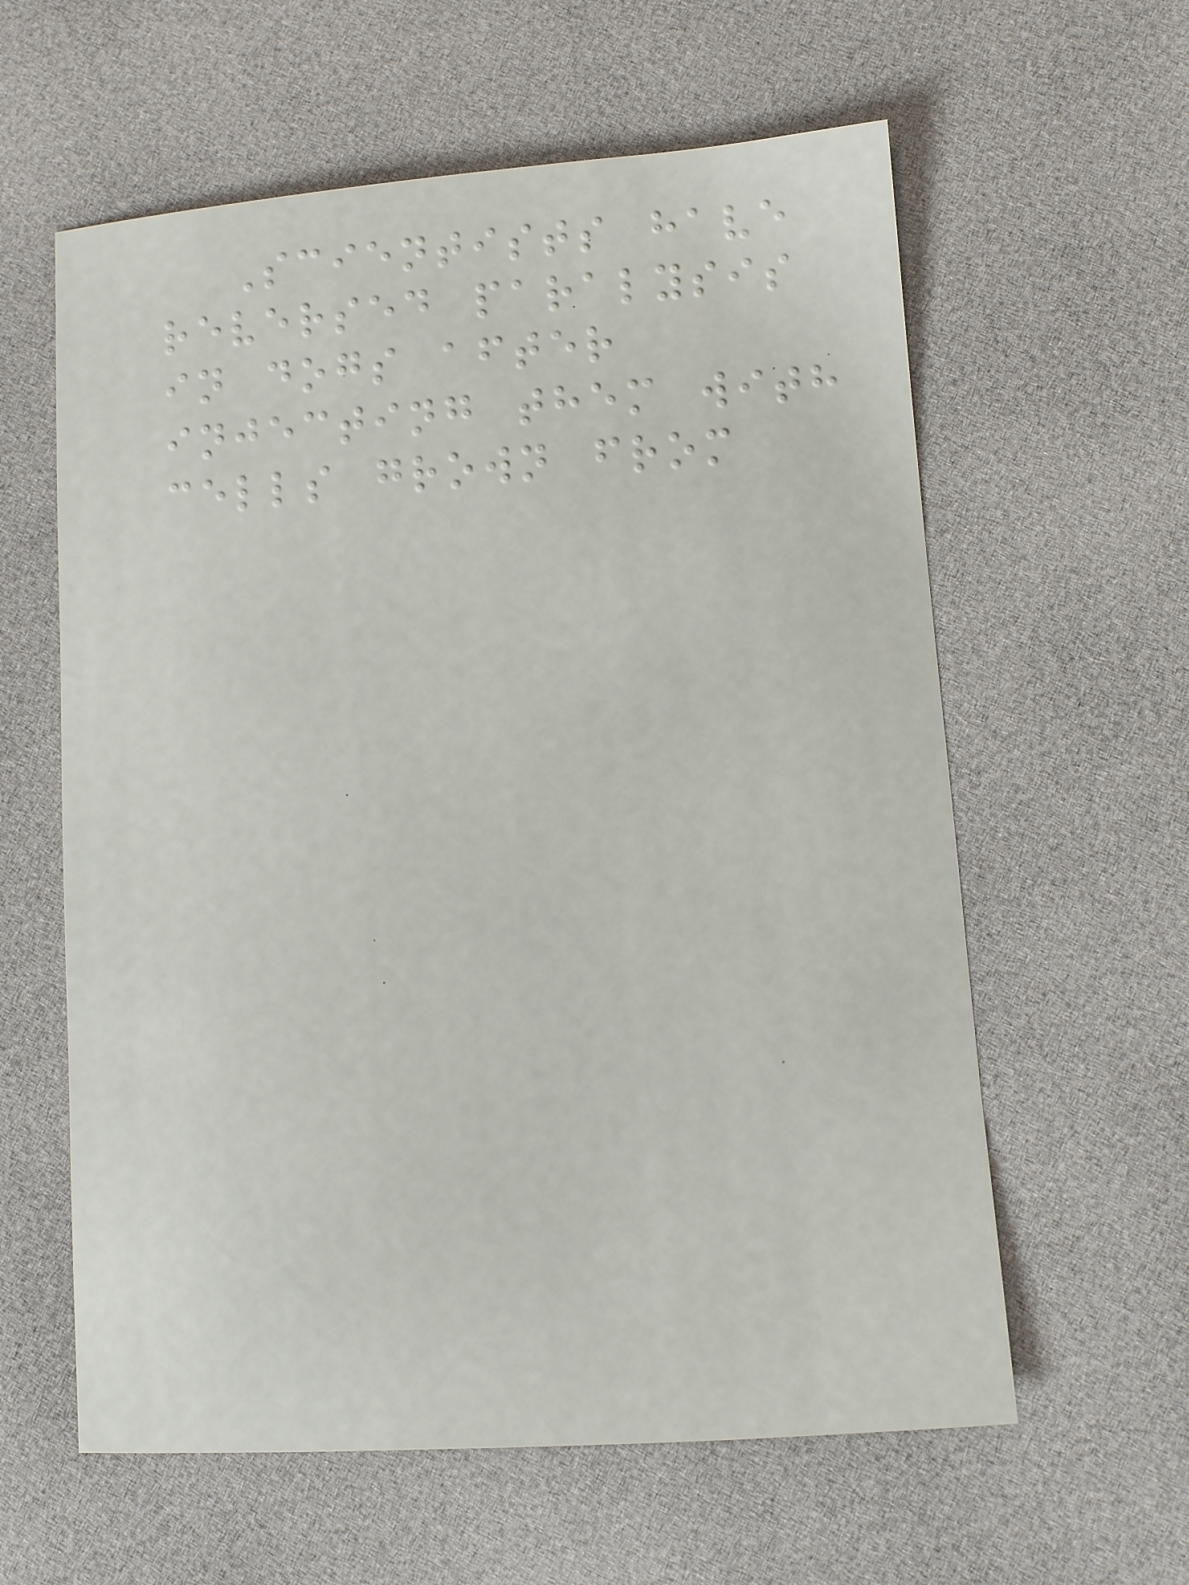Scientists have
reversed paralysis
in dogs after
injecting them with
cells grown from
